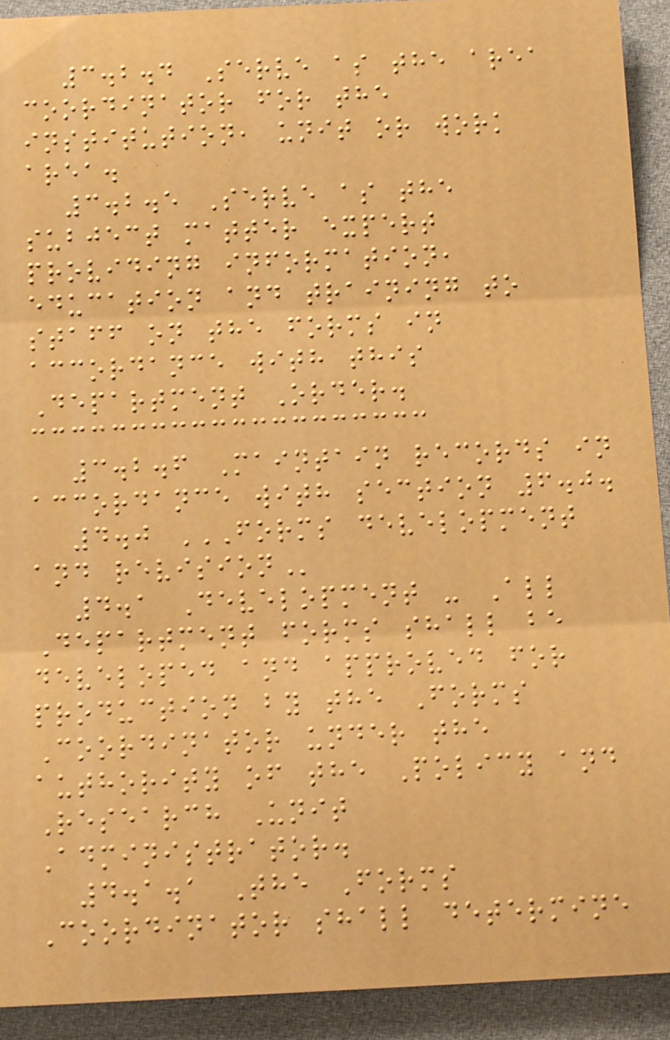3.2.4 Serve as the area
coordinator for the
institution, unit or work
area.
3.2.5 Serve as the
subject matter expert
providing information,
education and training to
staff on the forms in
accordance with this
Department Order.
3.2.6 Maintain records in
accordance with section 6.0.
4.0 FORMS DEVELOPMENT
AND REVISION
4.1 Development - All
Department forms shall be
developed and approved for
production by the Forms
Coordinator under the
authority of the Policy and
Research Unit
Administrator.
4.1.1 The Forms
Coordinator shall determine
